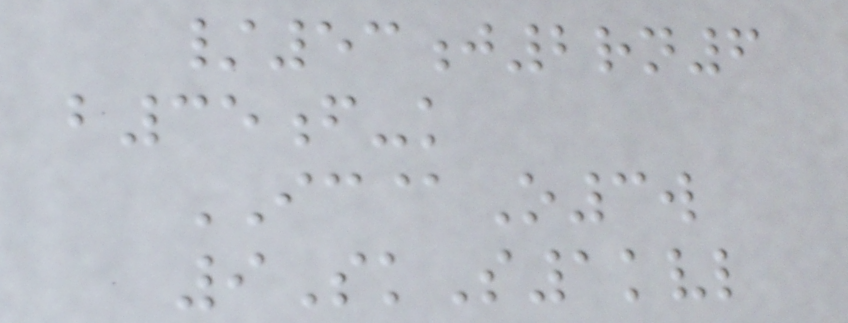/53j2rn6
b35f-k
IC@O3w
9SkS1kvl
